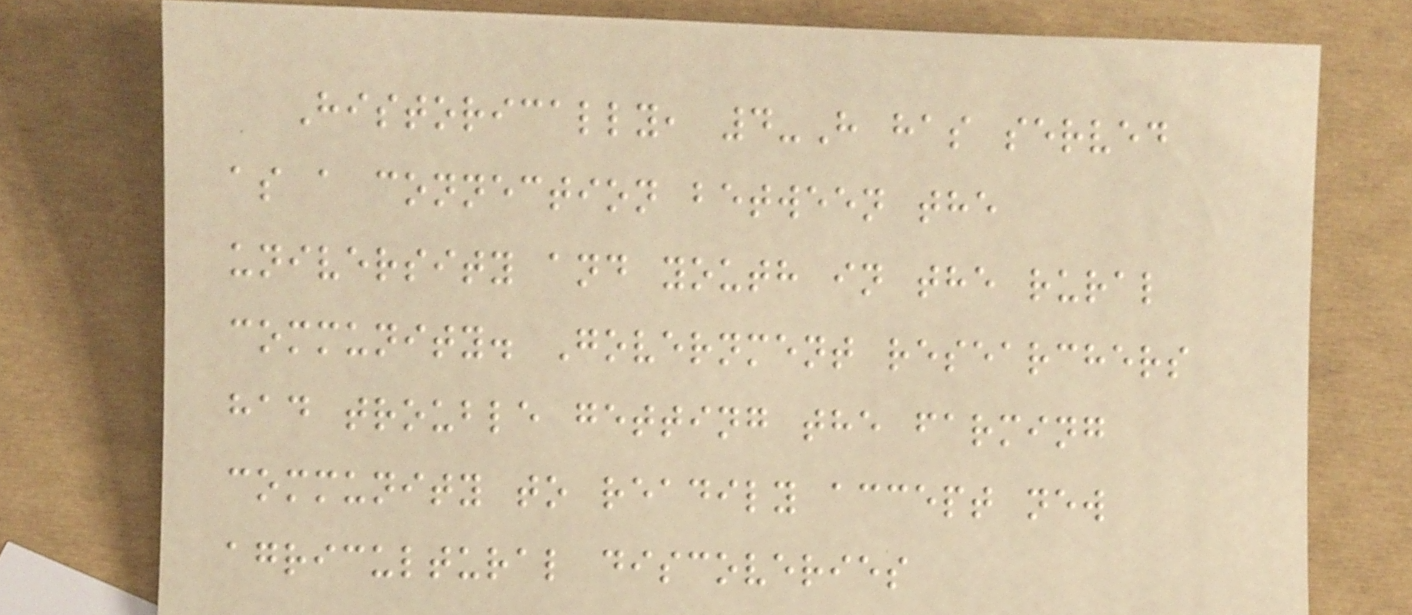Historically, 4-H has served
as a connection between the
university and youth in the rural
community. Government researchers
had trouble getting the farming
community to readily accept new
agricultural discoveries
